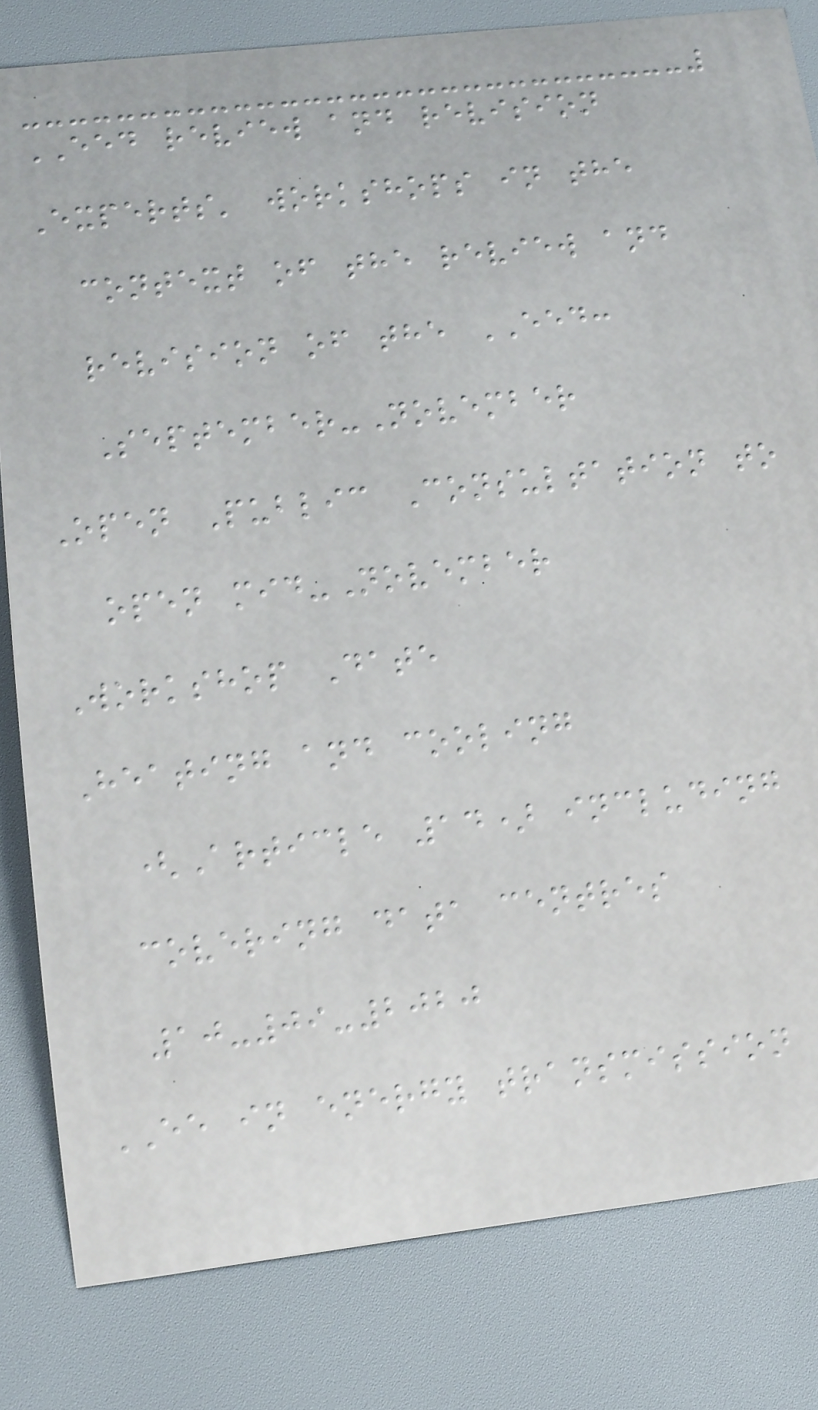EED review and revision
Experts' workshops in the
context of the review and
revision of the EED:
September-November
Open Public Consultation to
open mid-November
Workshop Date
Heating and cooling
(Article 14) including
covering data centres
10-09-2020
EE in energy transmission
